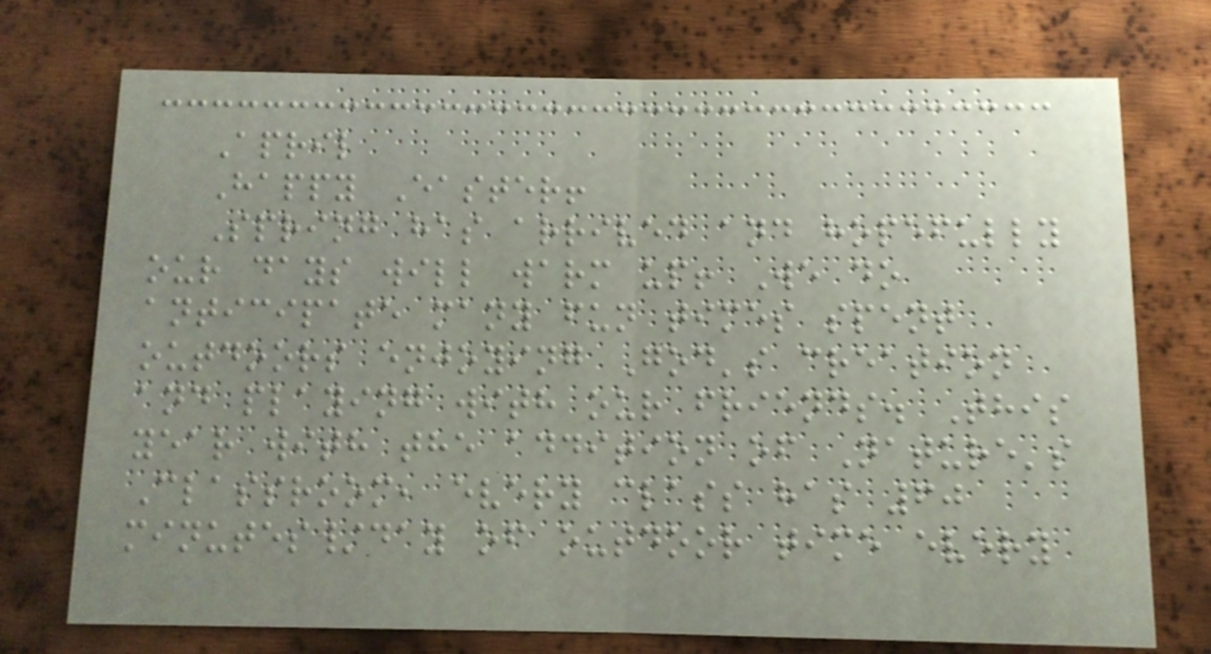April
Happy Easter!
Spring has arrived and hopefully
our days will warm up! We do
anticipate many fun times spent
outdoors enjoying God's creation
and playing with our friends. This
year with the addition of Nature's
Classroom, every class has 60
minutes/day of outdoor time every
